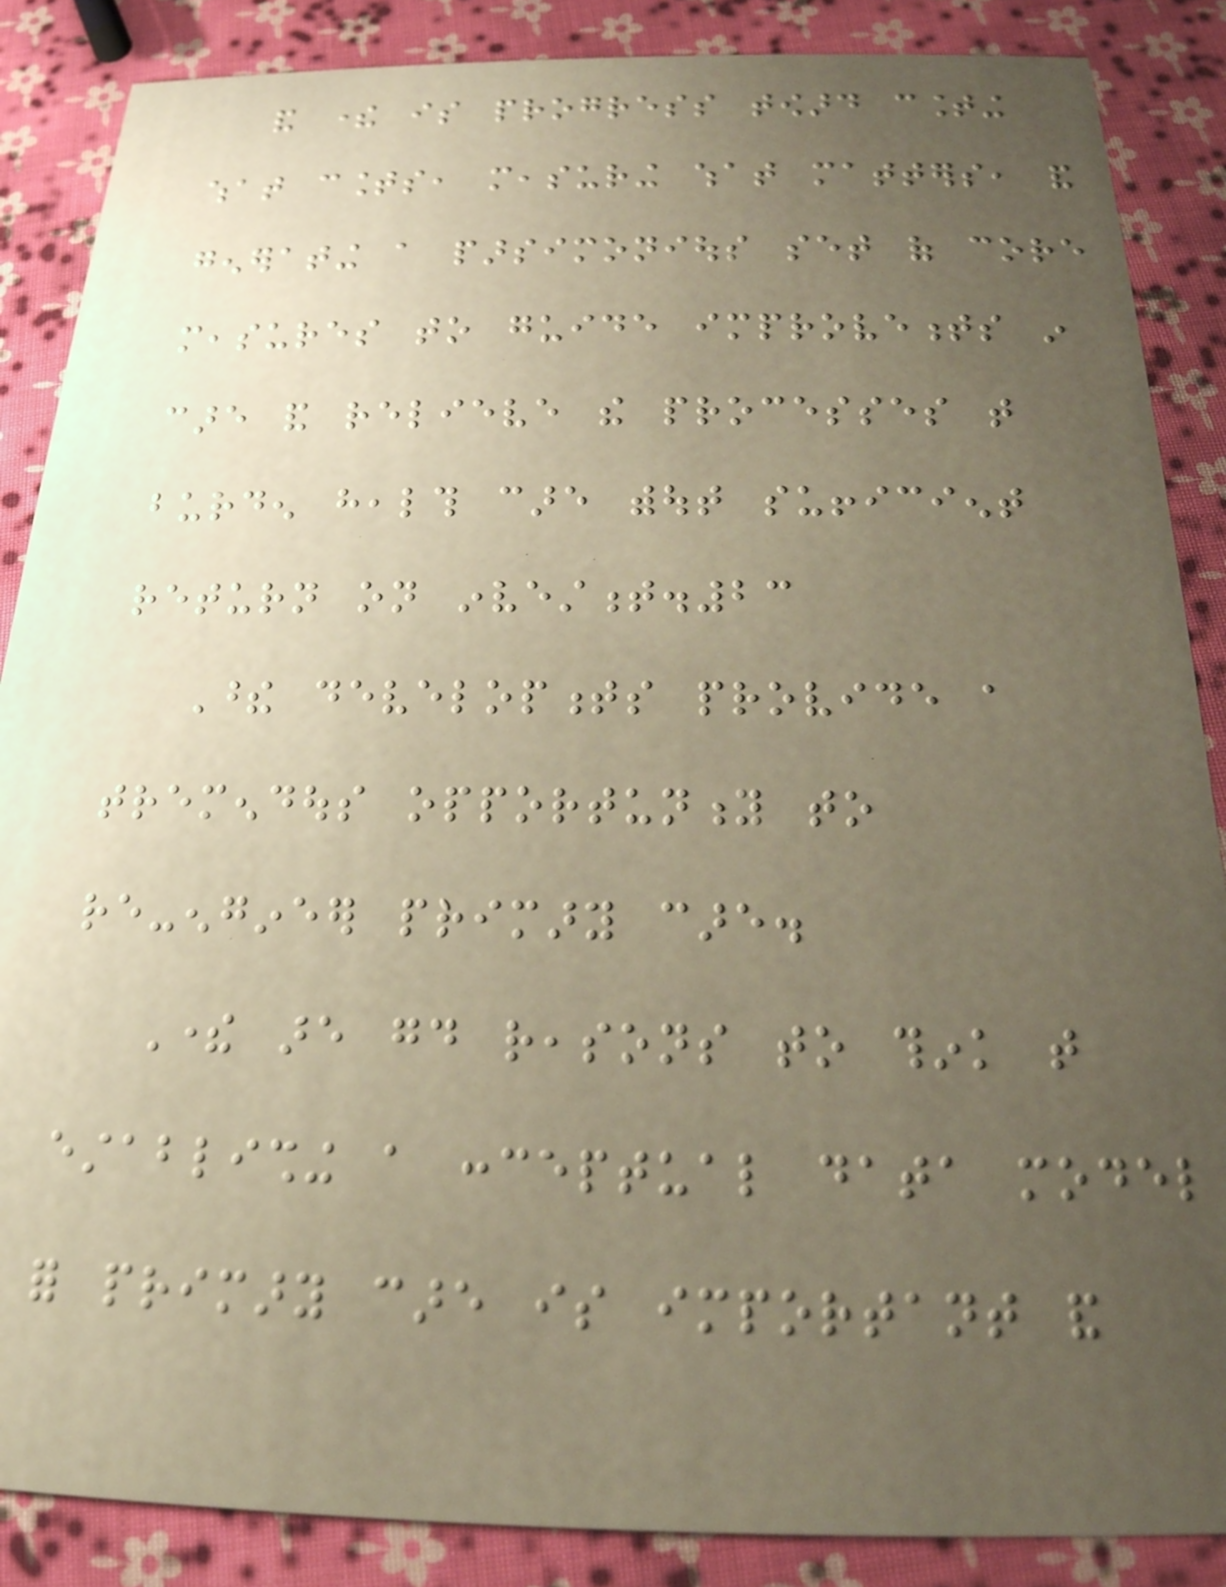and there is progress toward counting
what counts, measuring what matters, and
generating a parsimonious set of core
measures to guide improvements in
care and relieve the processes that
burden health care without sufficient
return on investment.23
These developments provide a
tremendous opportunity to
re-engineer primary care.
There are good reasons to think that
establishing a conceptual data model
for primary care is important and
